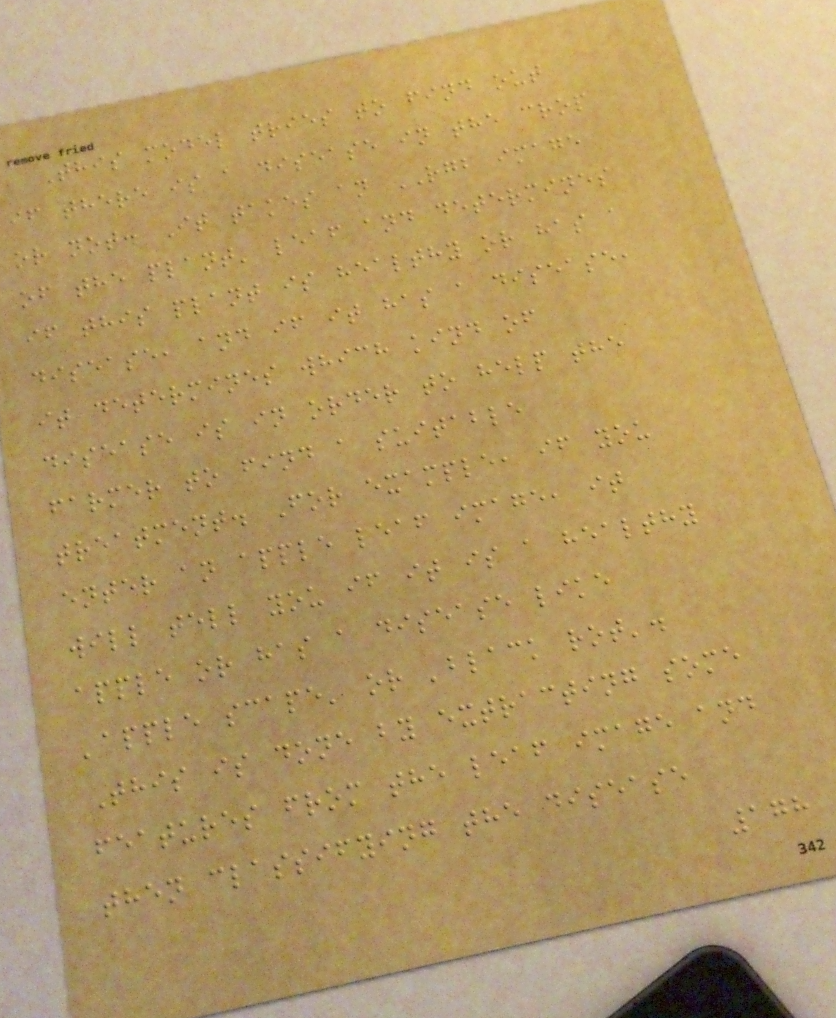This model tries to find out
if there is a disease in the crop
or not. It takes an RGB image
of the plant' leaf and determines
if this plant is healthy or has a
disease, and if it has a disease,
it determines which kind of
disease is in order to help the
farmer to find a suitable
treatment. For example, if you
enter an apple leaf image, it
will tell you if it is a healthy
apple or has a disease like
'apple scape' or 'black rot'.
This is done by extracting some
features from the leaf image and
then classifying the disease
178
